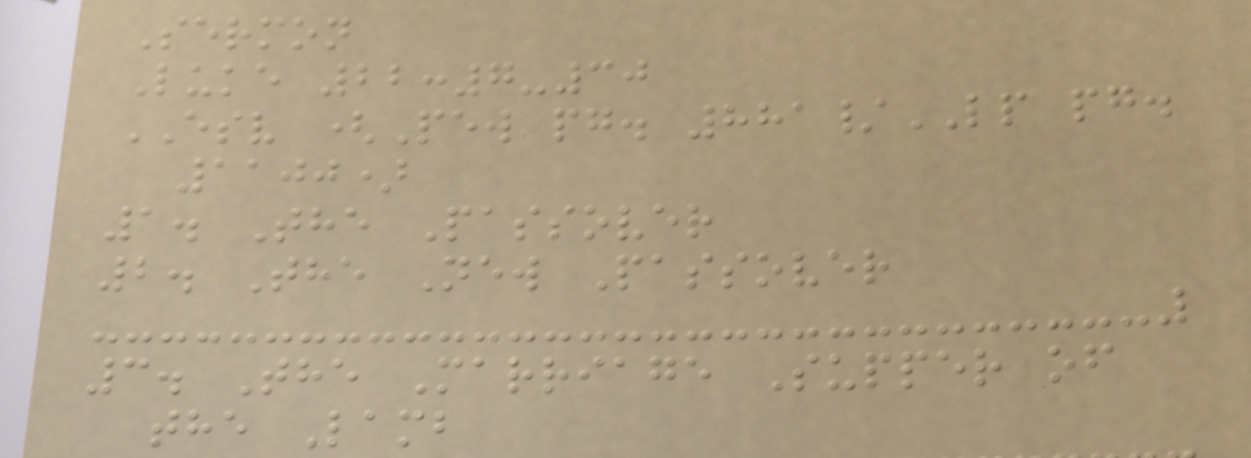Sermon
Luke 22:7-30
ESV (Pew pg. 881/LP pg.
1100)
1. The Passover
2. The New Passover
3. The Marriage Supper of
the Lamb
